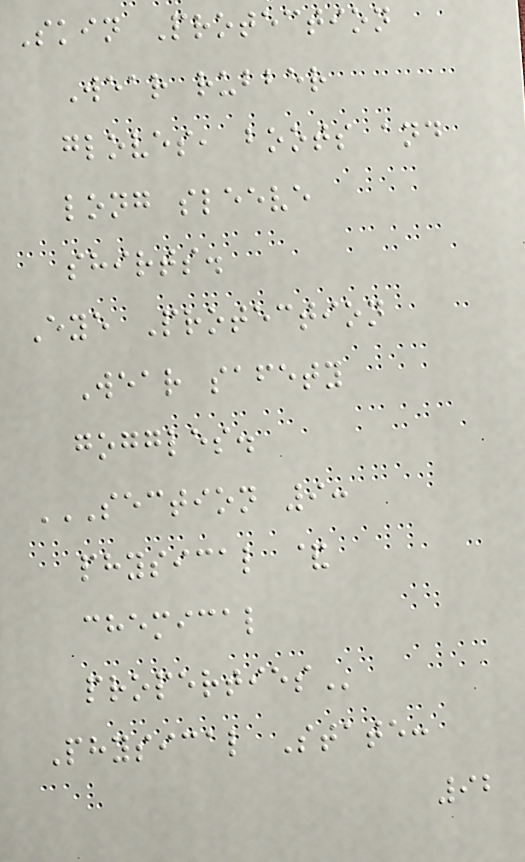Skin Protection
Wear rubber
gloves, boots and
long sleeve
shirts.
Eye Protection
Wear safety
goggles.
SECTION 9:
PHYSICAL &
CHEMICAL
PROPERTIES
Physical State:
92
